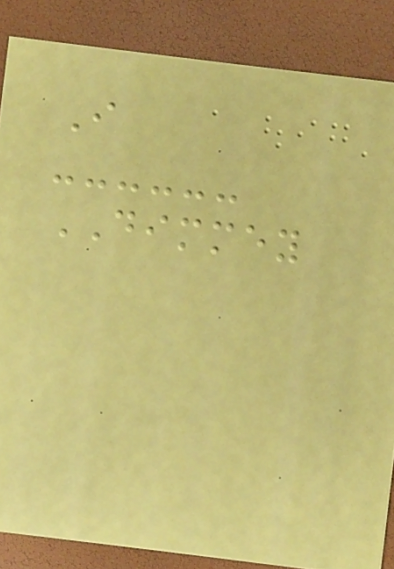I
DIMMEY
